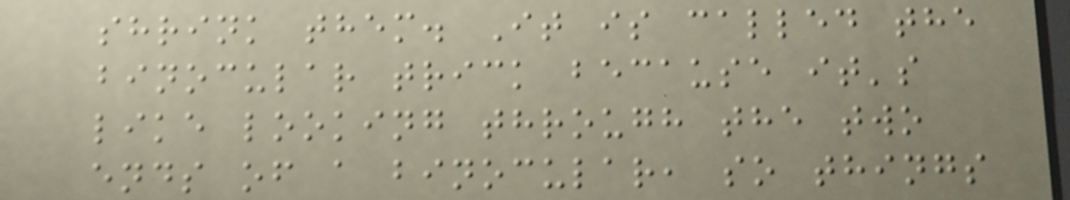shrink them. It is called the
binocular trick because it's
like looking through the two
ends of a binocular, so things
